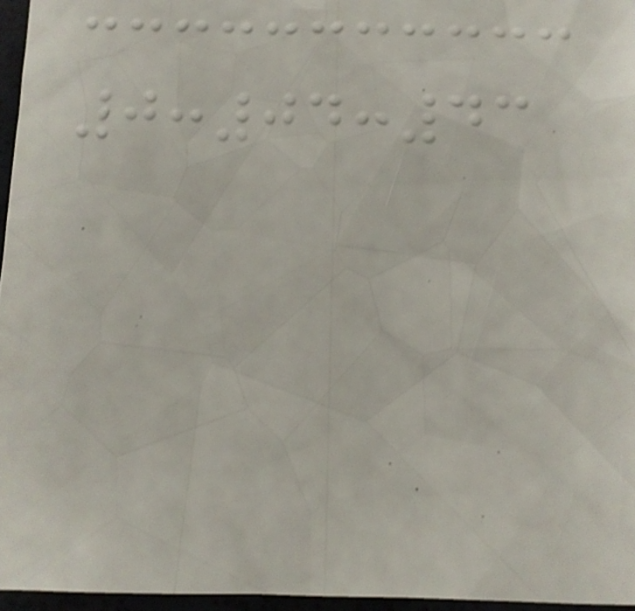0:04:43
